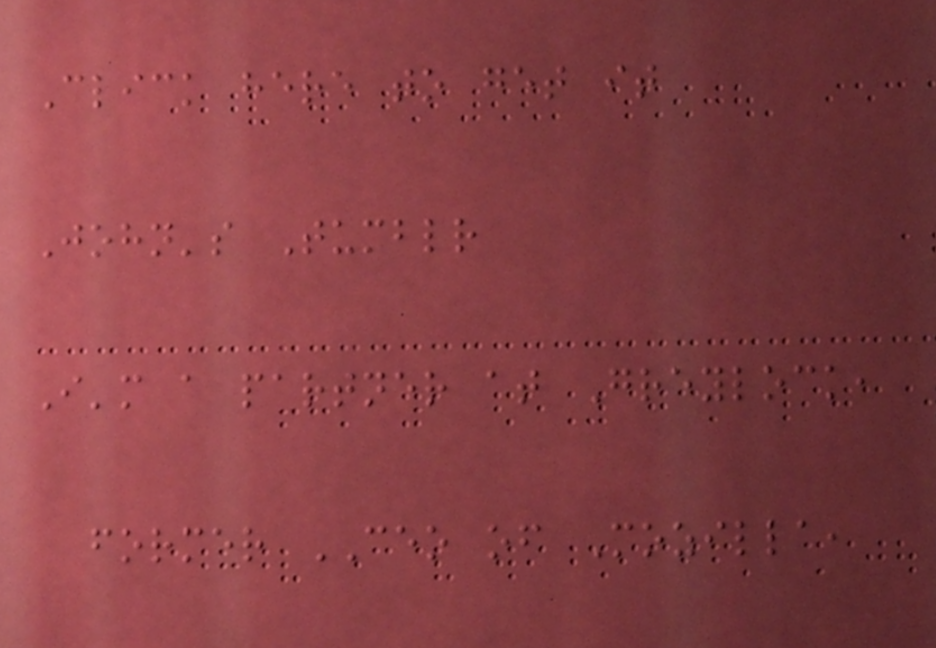Click here to get it
John's Tumblr
I'm a partner at Greylock,
former CEO of Mozilla,
